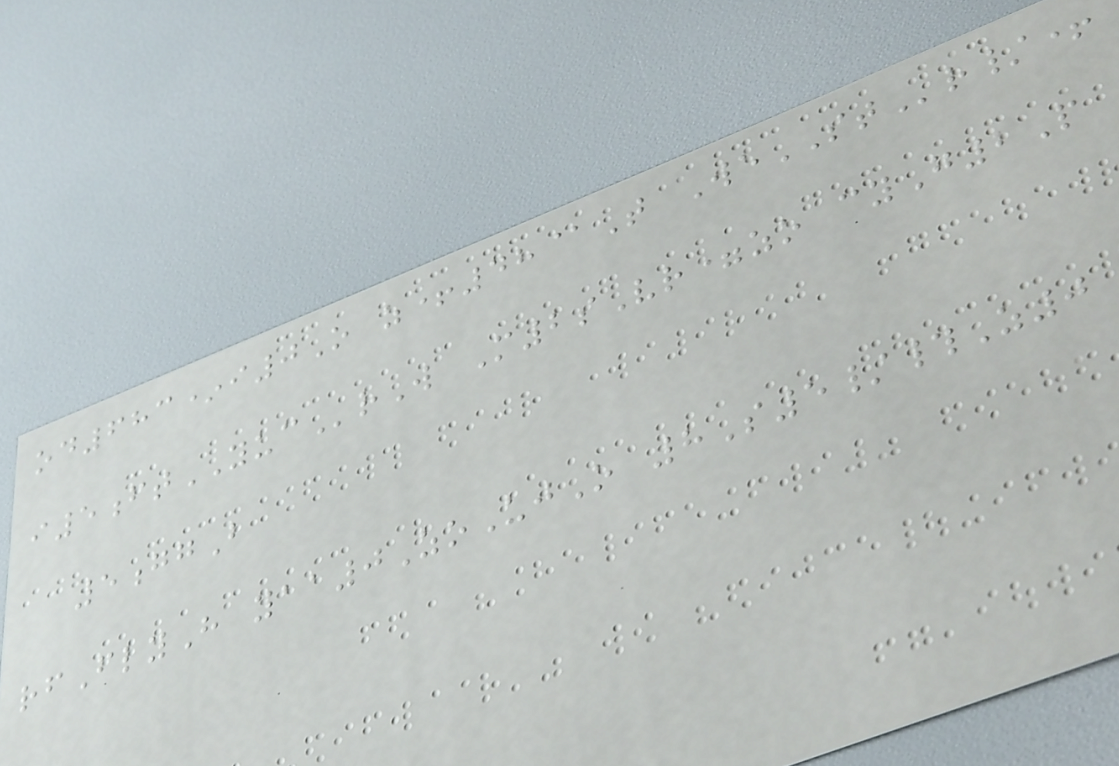od683*i0O z+48@T WeSTr/+
i5ftYUCrW M2sVr=zo cyG2P
5ggB
rfFlyH yaa0ZoUjO 8S5/#Z0
